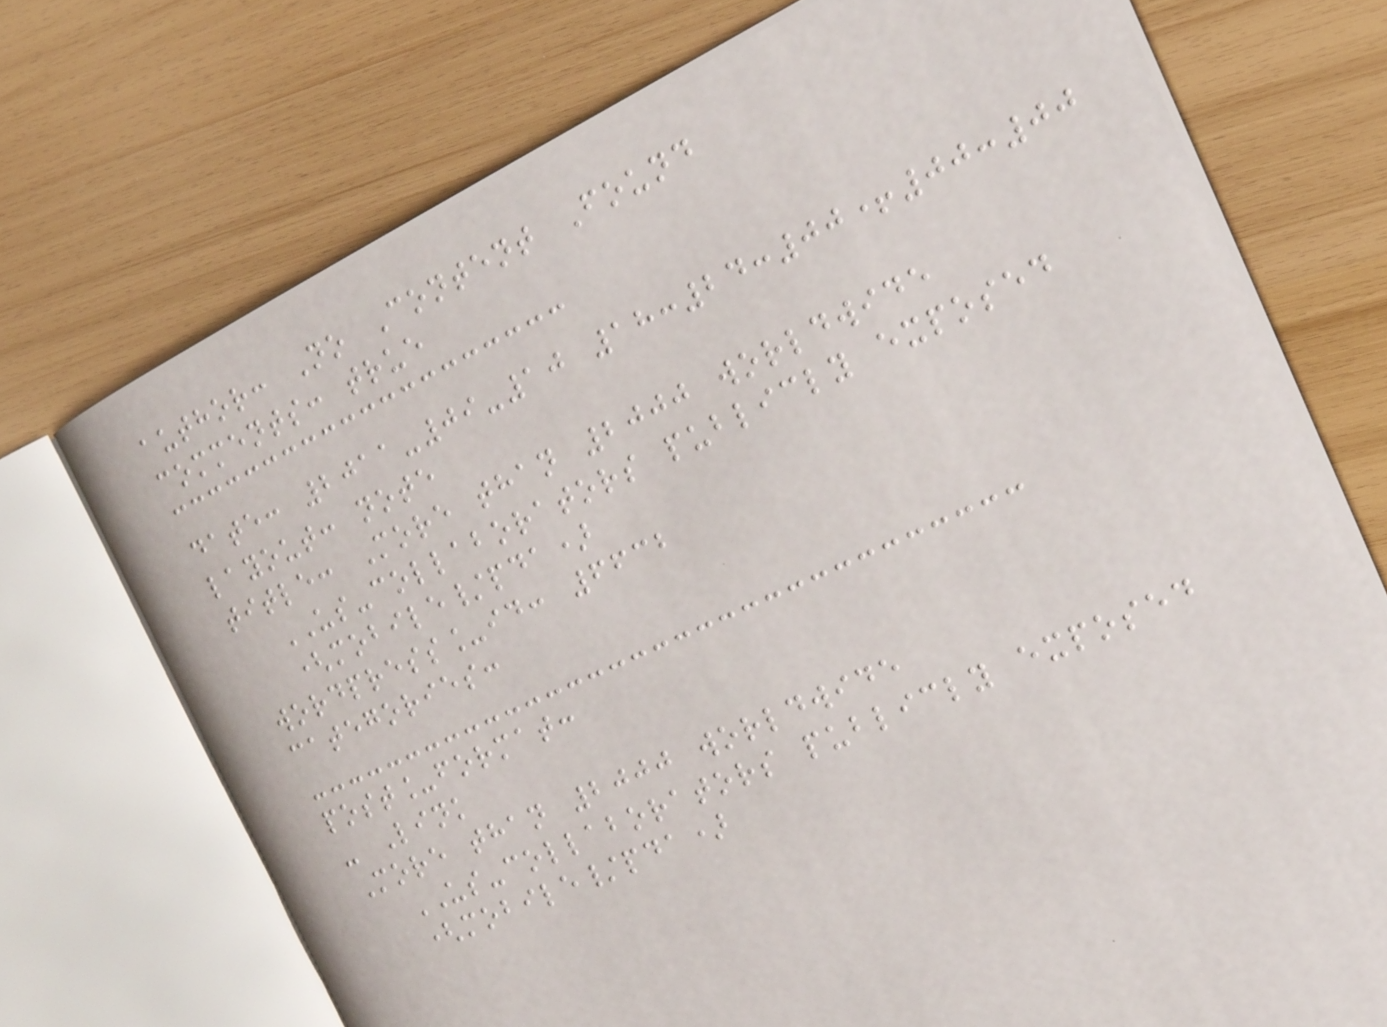author: No Content Found
comments: true
date: 2011-09-10 18:24:00+00:00
layout: note
title: More than 2000 worldwide
US-collaborators publicly exposed
(mobile/pda)
wordpress_id: 6632
categories:
post_format:
- Link
More than 2000 worldwide
US-collaborators publicly exposed
(mobile/pda)
